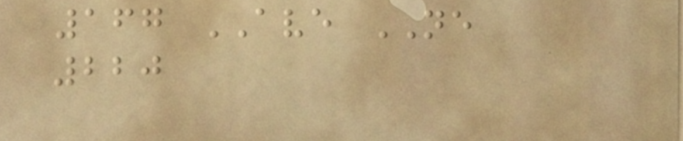167 AVE NE
220
